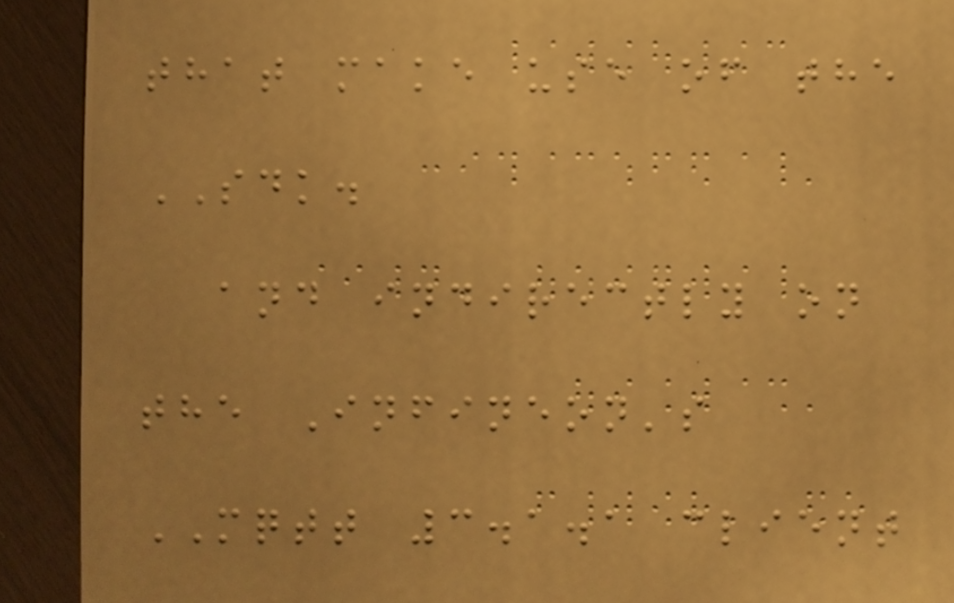that make use of the
SDK.
and indirectly on
the Infineon's
MQTT 3.1.1 client
